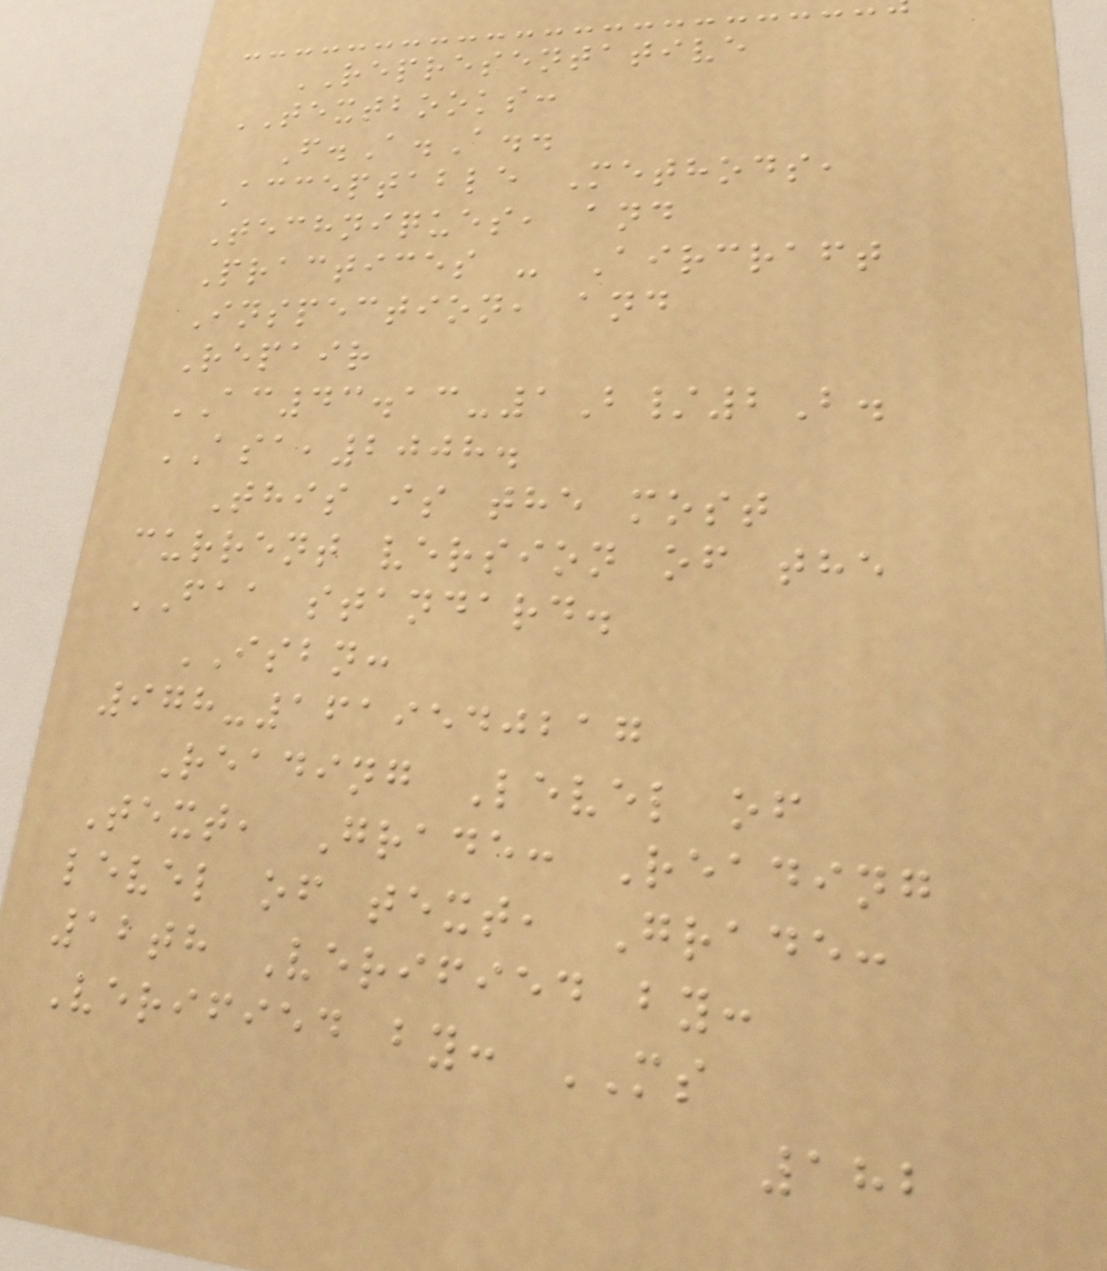REPRESENTATIVE
TEXTBOOKS:
F.A.A..
Acceptable Methods,
Techniques, and
Practices - Aircraft
Inspection, and
Repair
AC43.13-1B/2B.
ASA,2008.
This is the most
current version of the
FAA standard.
ISBN:
978-1619540217
Reading Level of
Text, Grade: Reading
level of text, Grade:
12th Verified by:
Verified by: MS
182
